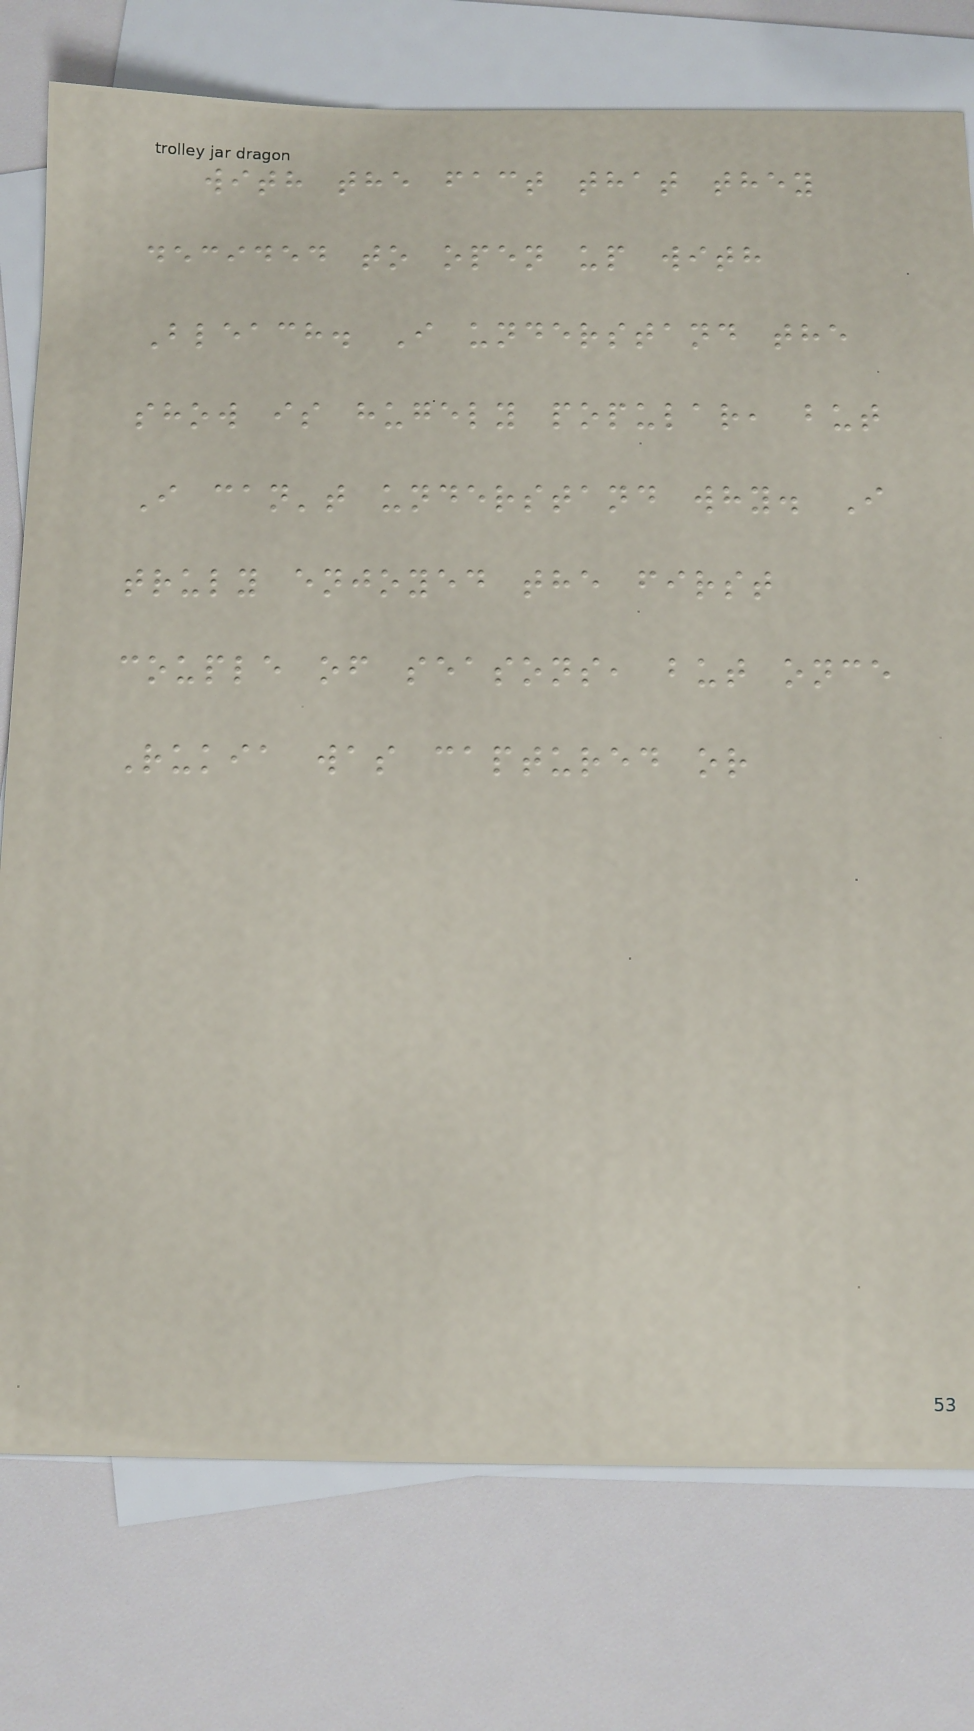with the fact that they
decided to open up with
Bleach. I understand the
show is hugely popular, but
I can't understand why. I
truly enjoyed the first
couple of seasons, but once
Rukia was captured or
